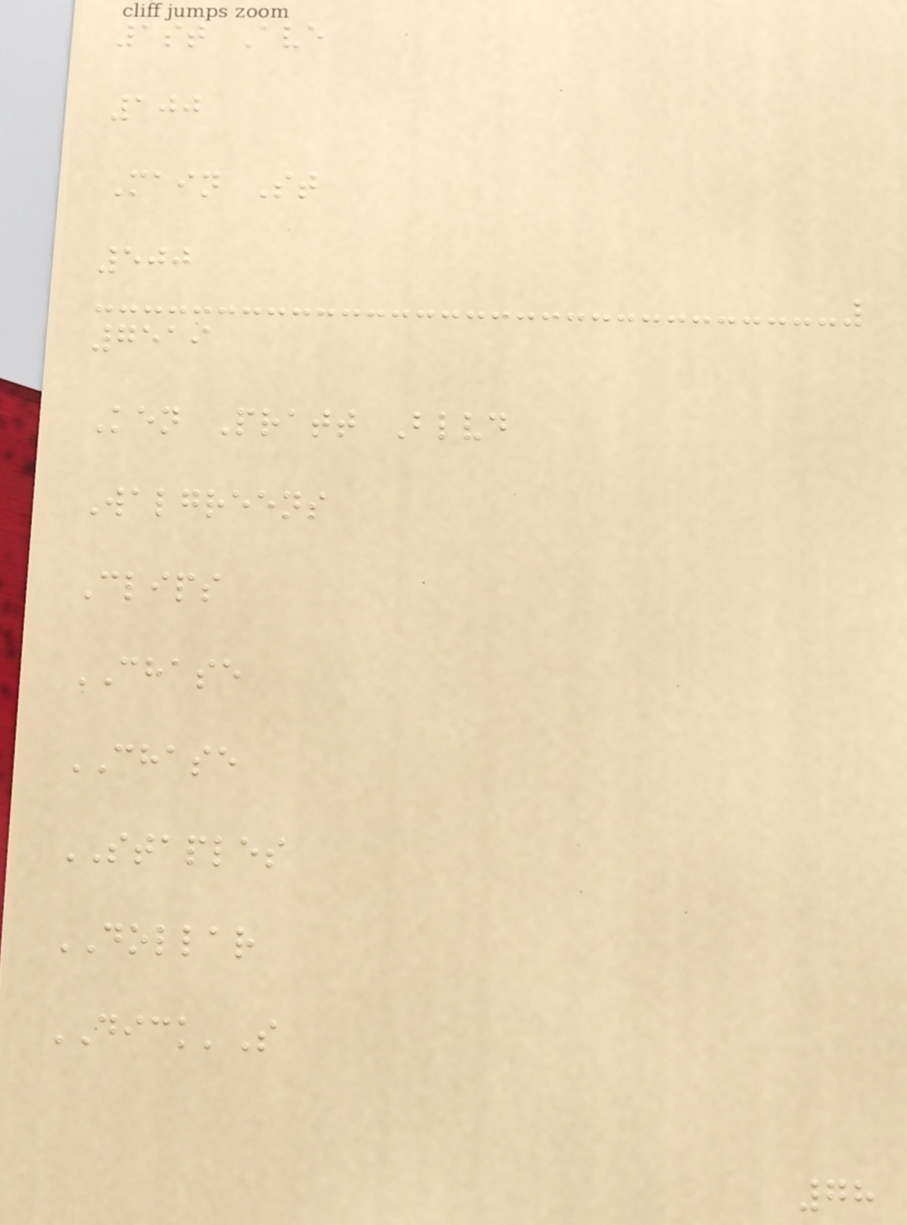1st Ave
100
Main St
500
7519
Ken Pratt Blvd
Walgreens
Clips
CHASE
CHASE
STAPLES
DOLLAR
DICK'S
78
